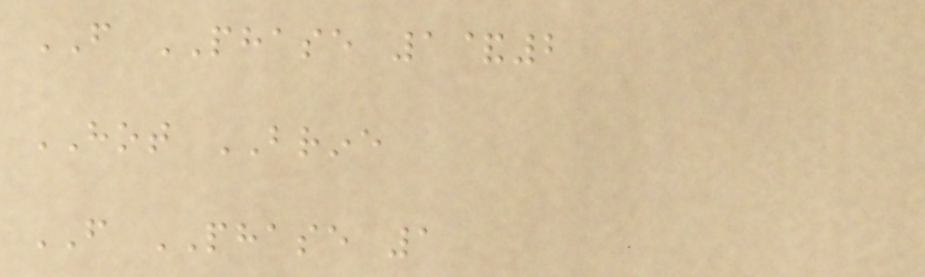FROM PHASE 1&2
HOT BRINE
FROM PHASE 1
